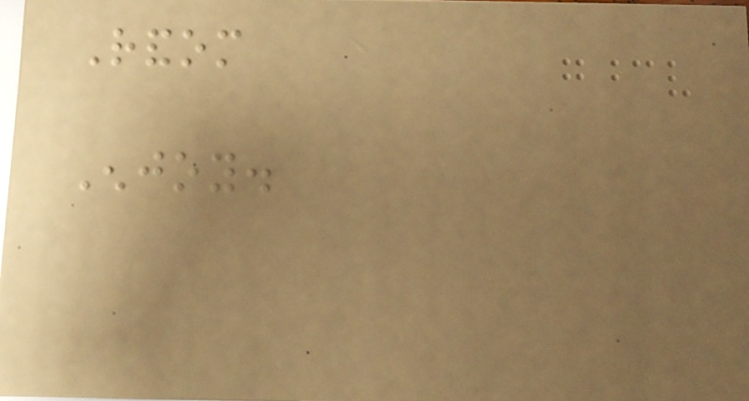Random
Enjoy.
